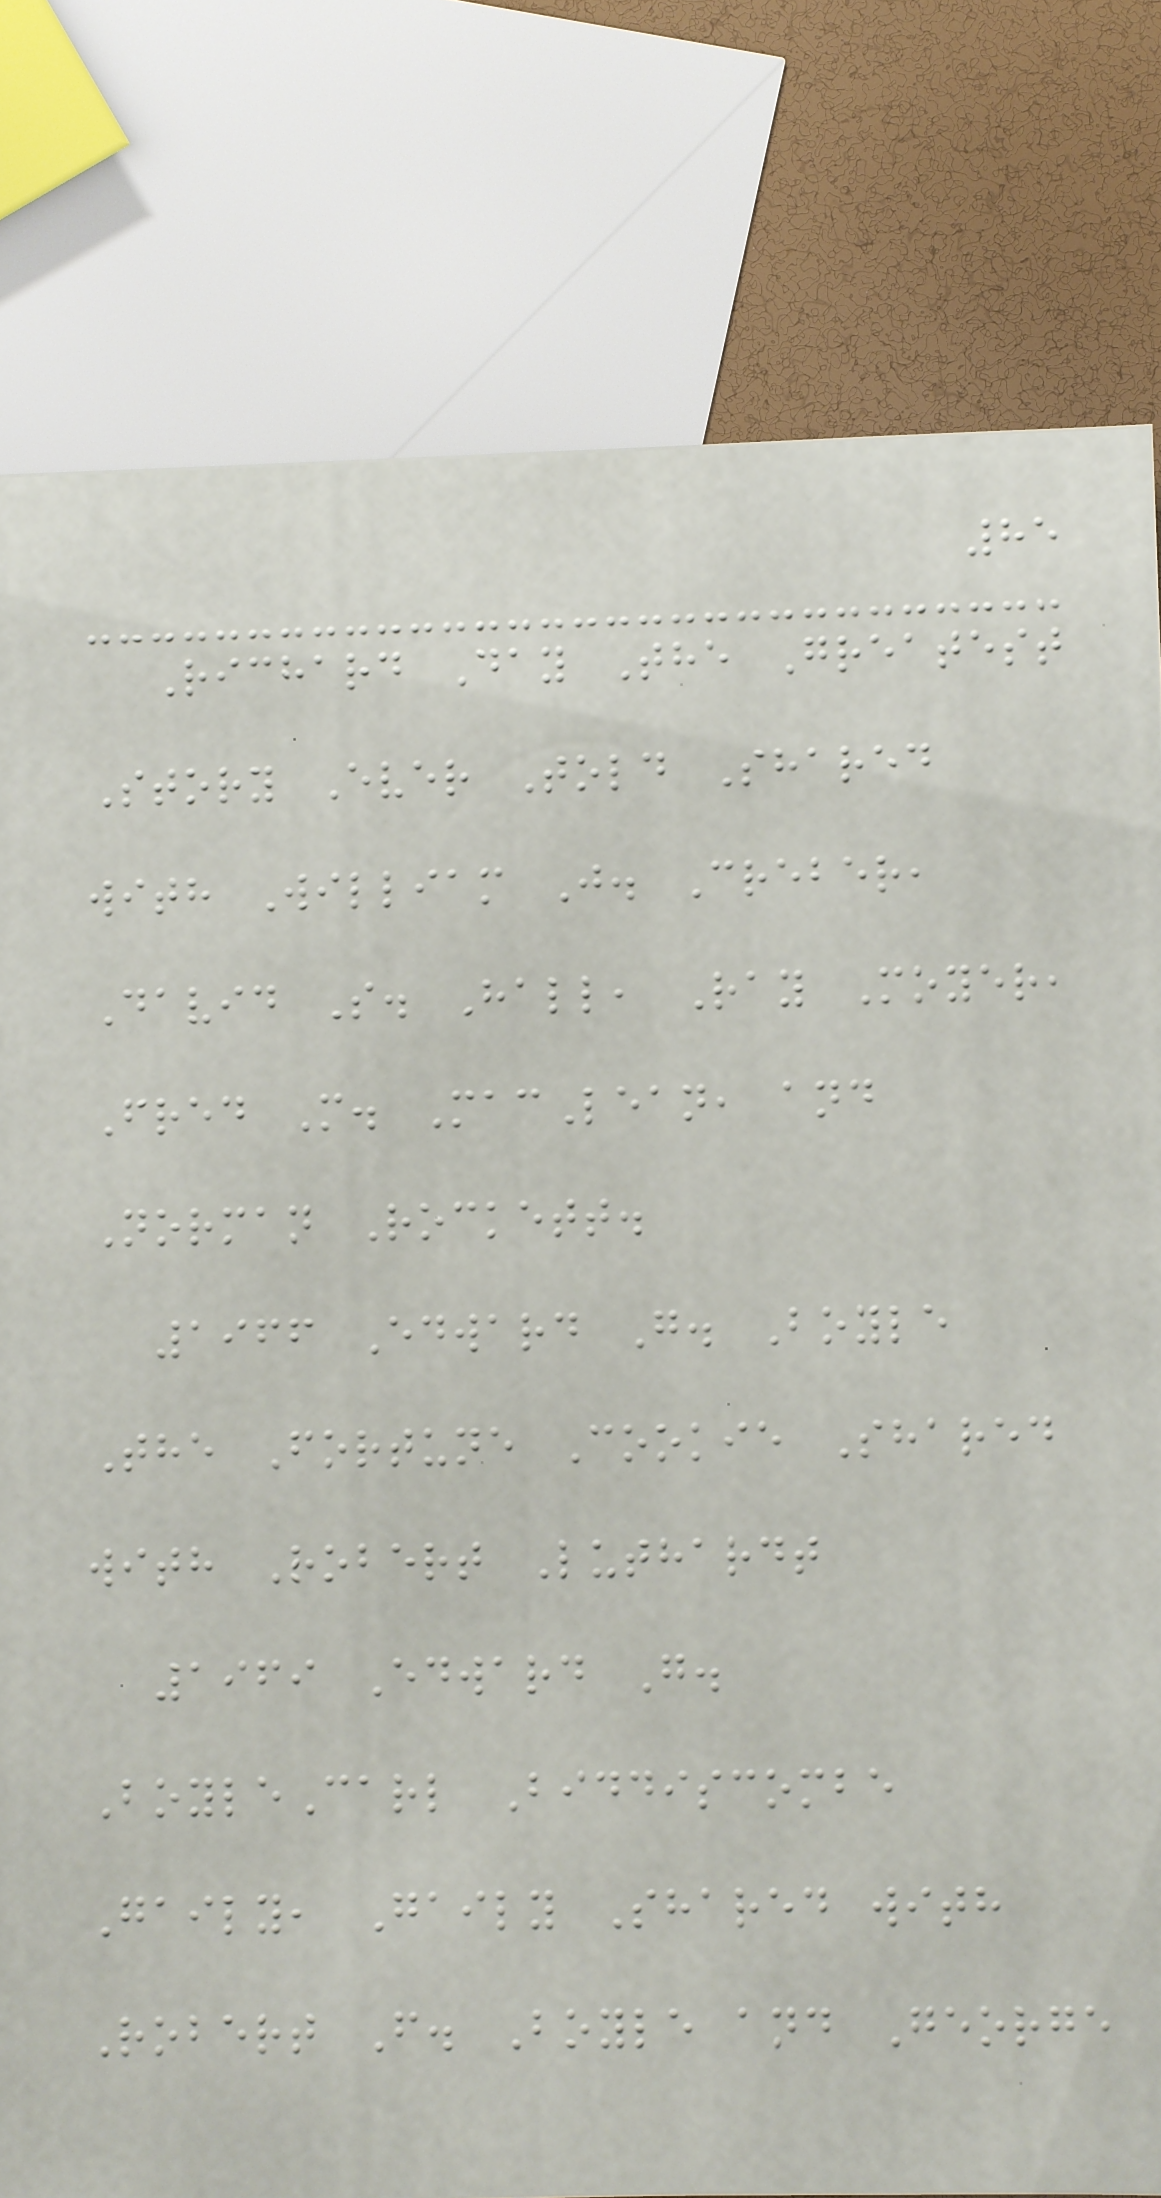85
Richard Day The Greatest
Story Ever Told Shared
with William J. Creber,
David S. Hall, Ray Moyer,
Fred M. MacLean, and
Norman Rockett.
1966 Edward G. Boyle
The Fortune Cookie Shared
with Robert Luthardt
1969 Edward G.
BoyleCarl Biddiscombe
Gaily, Gaily Shared with
Robert F. Boyle and George
